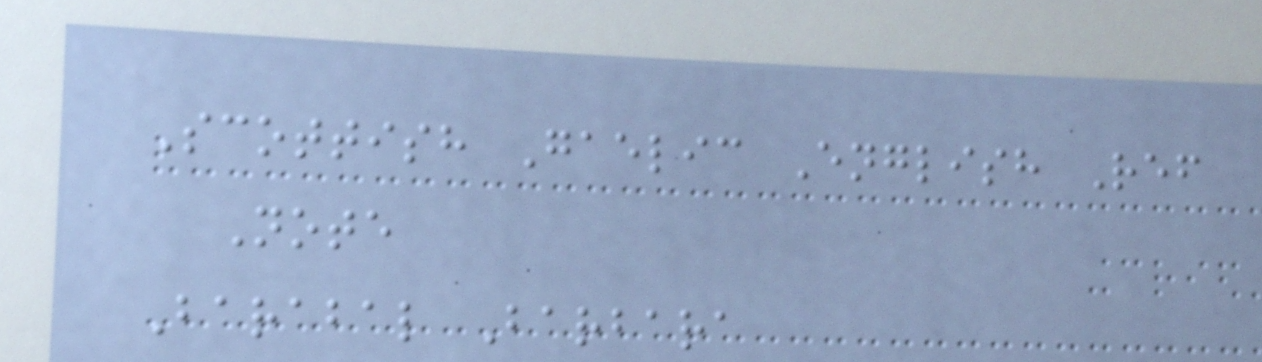Scottish Gaelic English Ref
Note
Barabal Barbara
